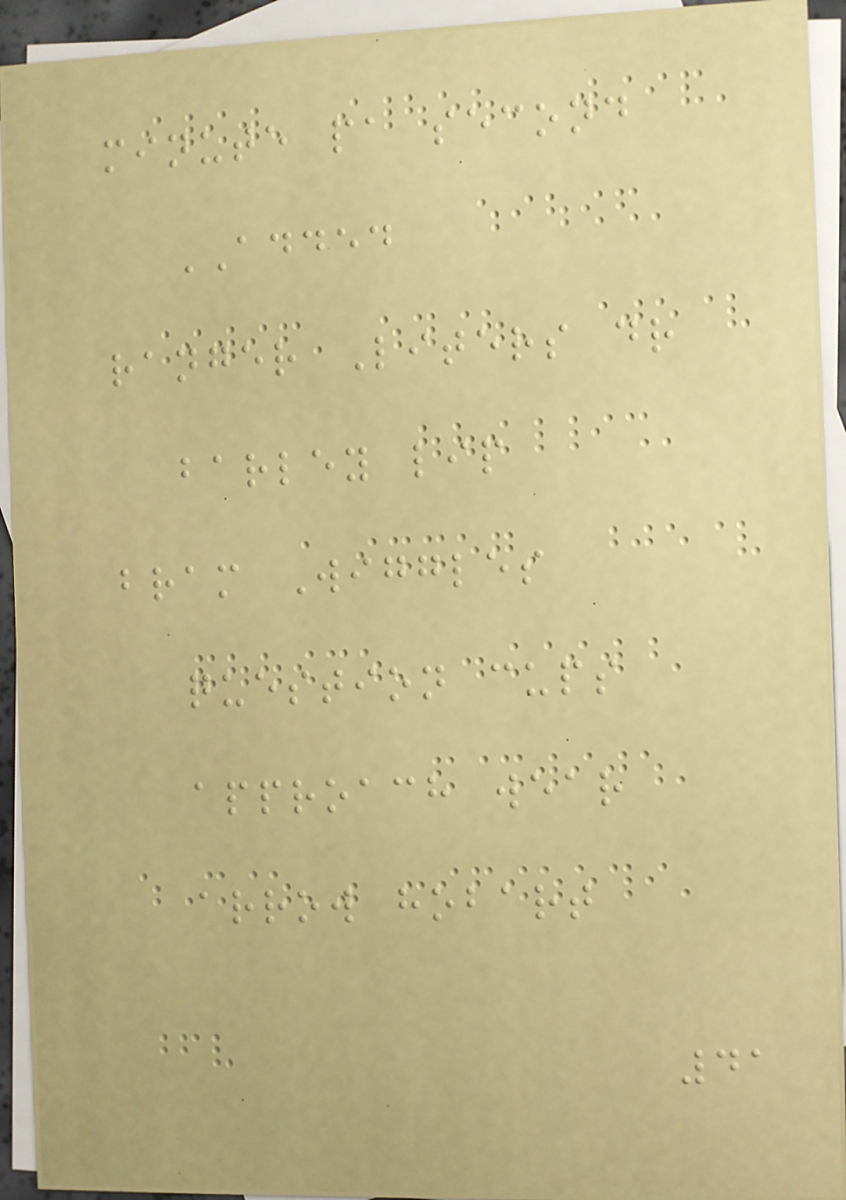minute pa second
ADDED
ranger Liters dr
barley lip
bram Wiggles
question cups
approach wear
arrow hobart
41
